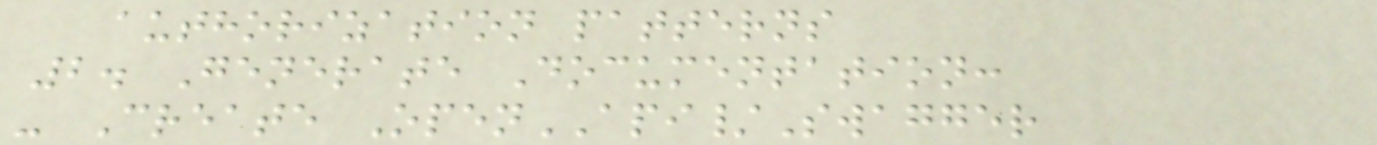authorization patterns
2. Generate Documentation:
- Create OpenAPI/Swagger
